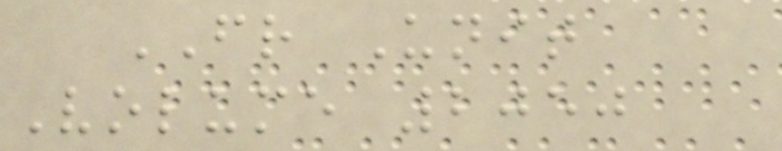FR Unit
Volume 2050
